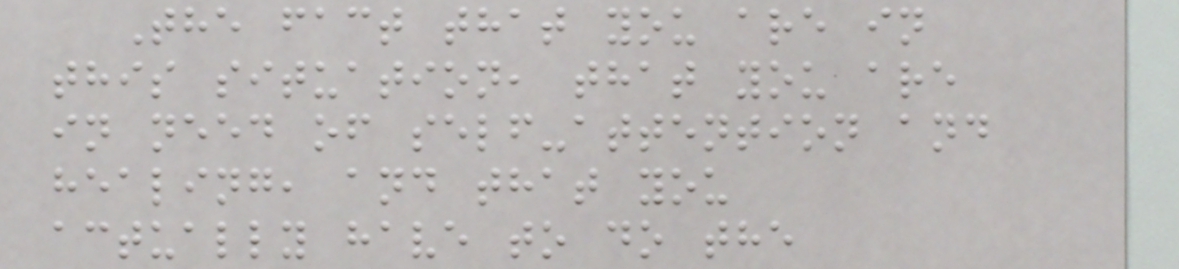The fact that you are in
this situation, that you are
in need of self-attention and
healing, and that you
actually have to do the
